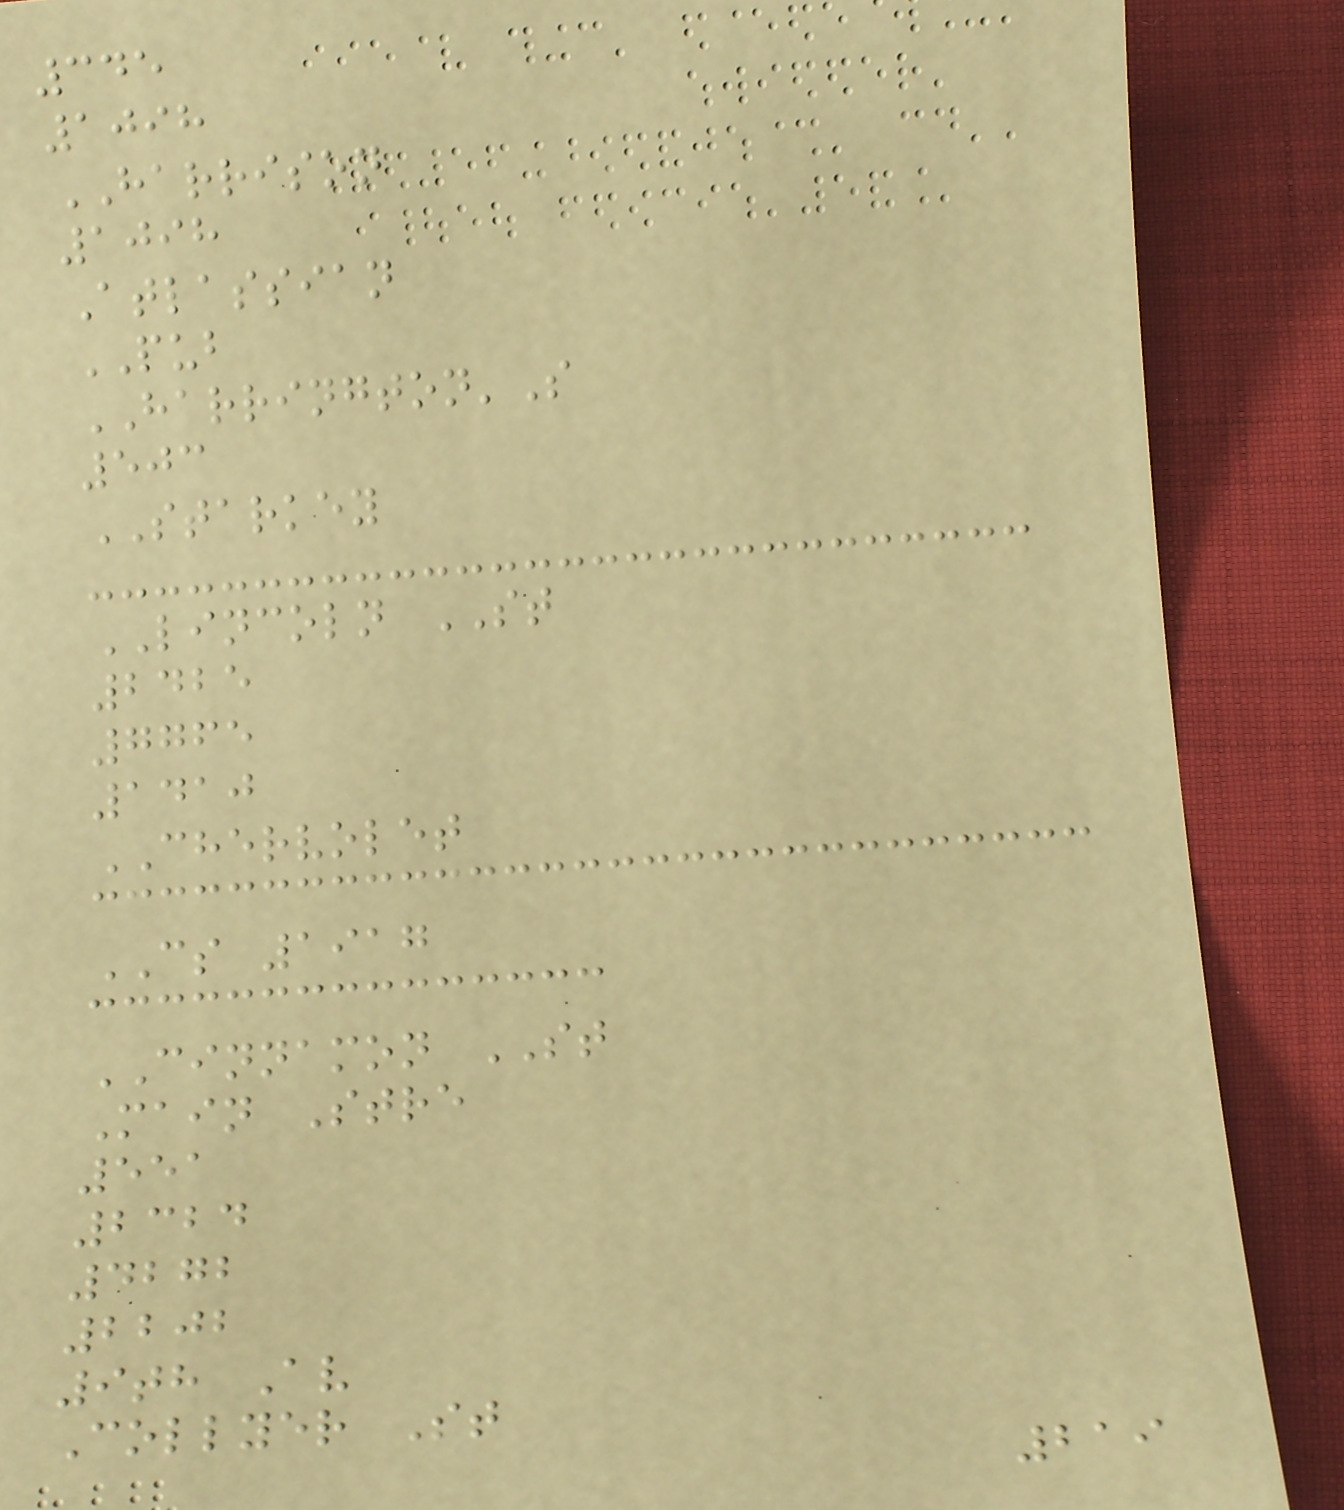345
1098
HARRISON
1098
Atlassian
PUB
HARRINGTON'S
503
STARKEY
LINCOLN ST
2425
7765
1410
CHERVOLET
CS 1917
CINNAMON ST
Main Stre
551
2324
4272
2202
9th Av
Collyer St
219
